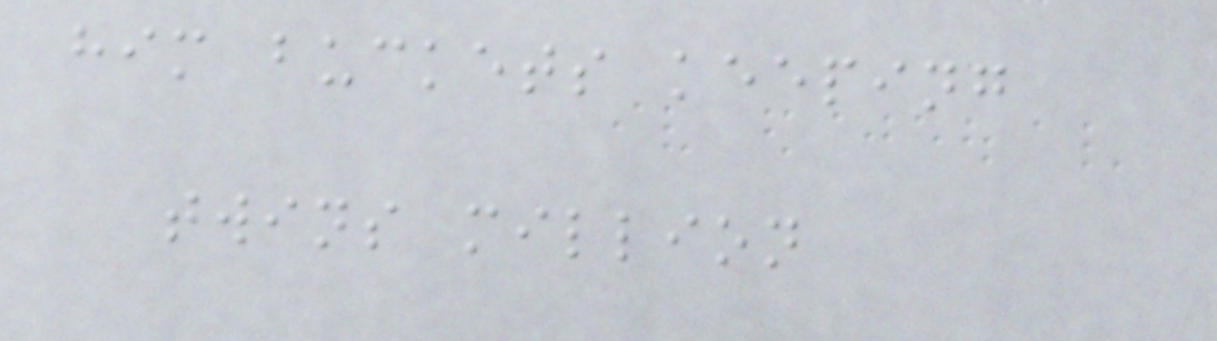him buckets keeping
twins million
